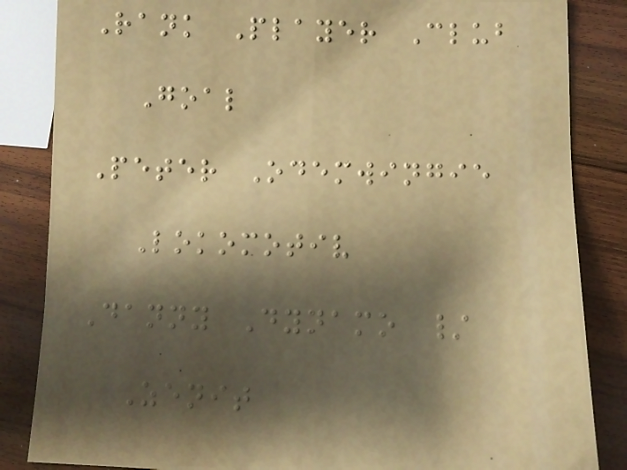Rank Player Club
Goal
Peter Odemwingie
Lokomotiv
Danny Dynamo /
Zenit
